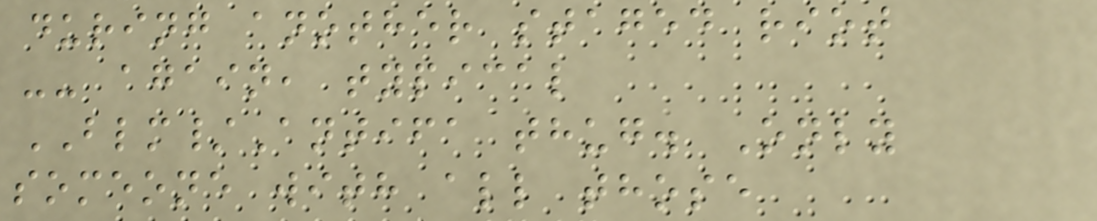during another staged riot
-- again, typical
BLM/Antifa thug. Only
someone with all those
